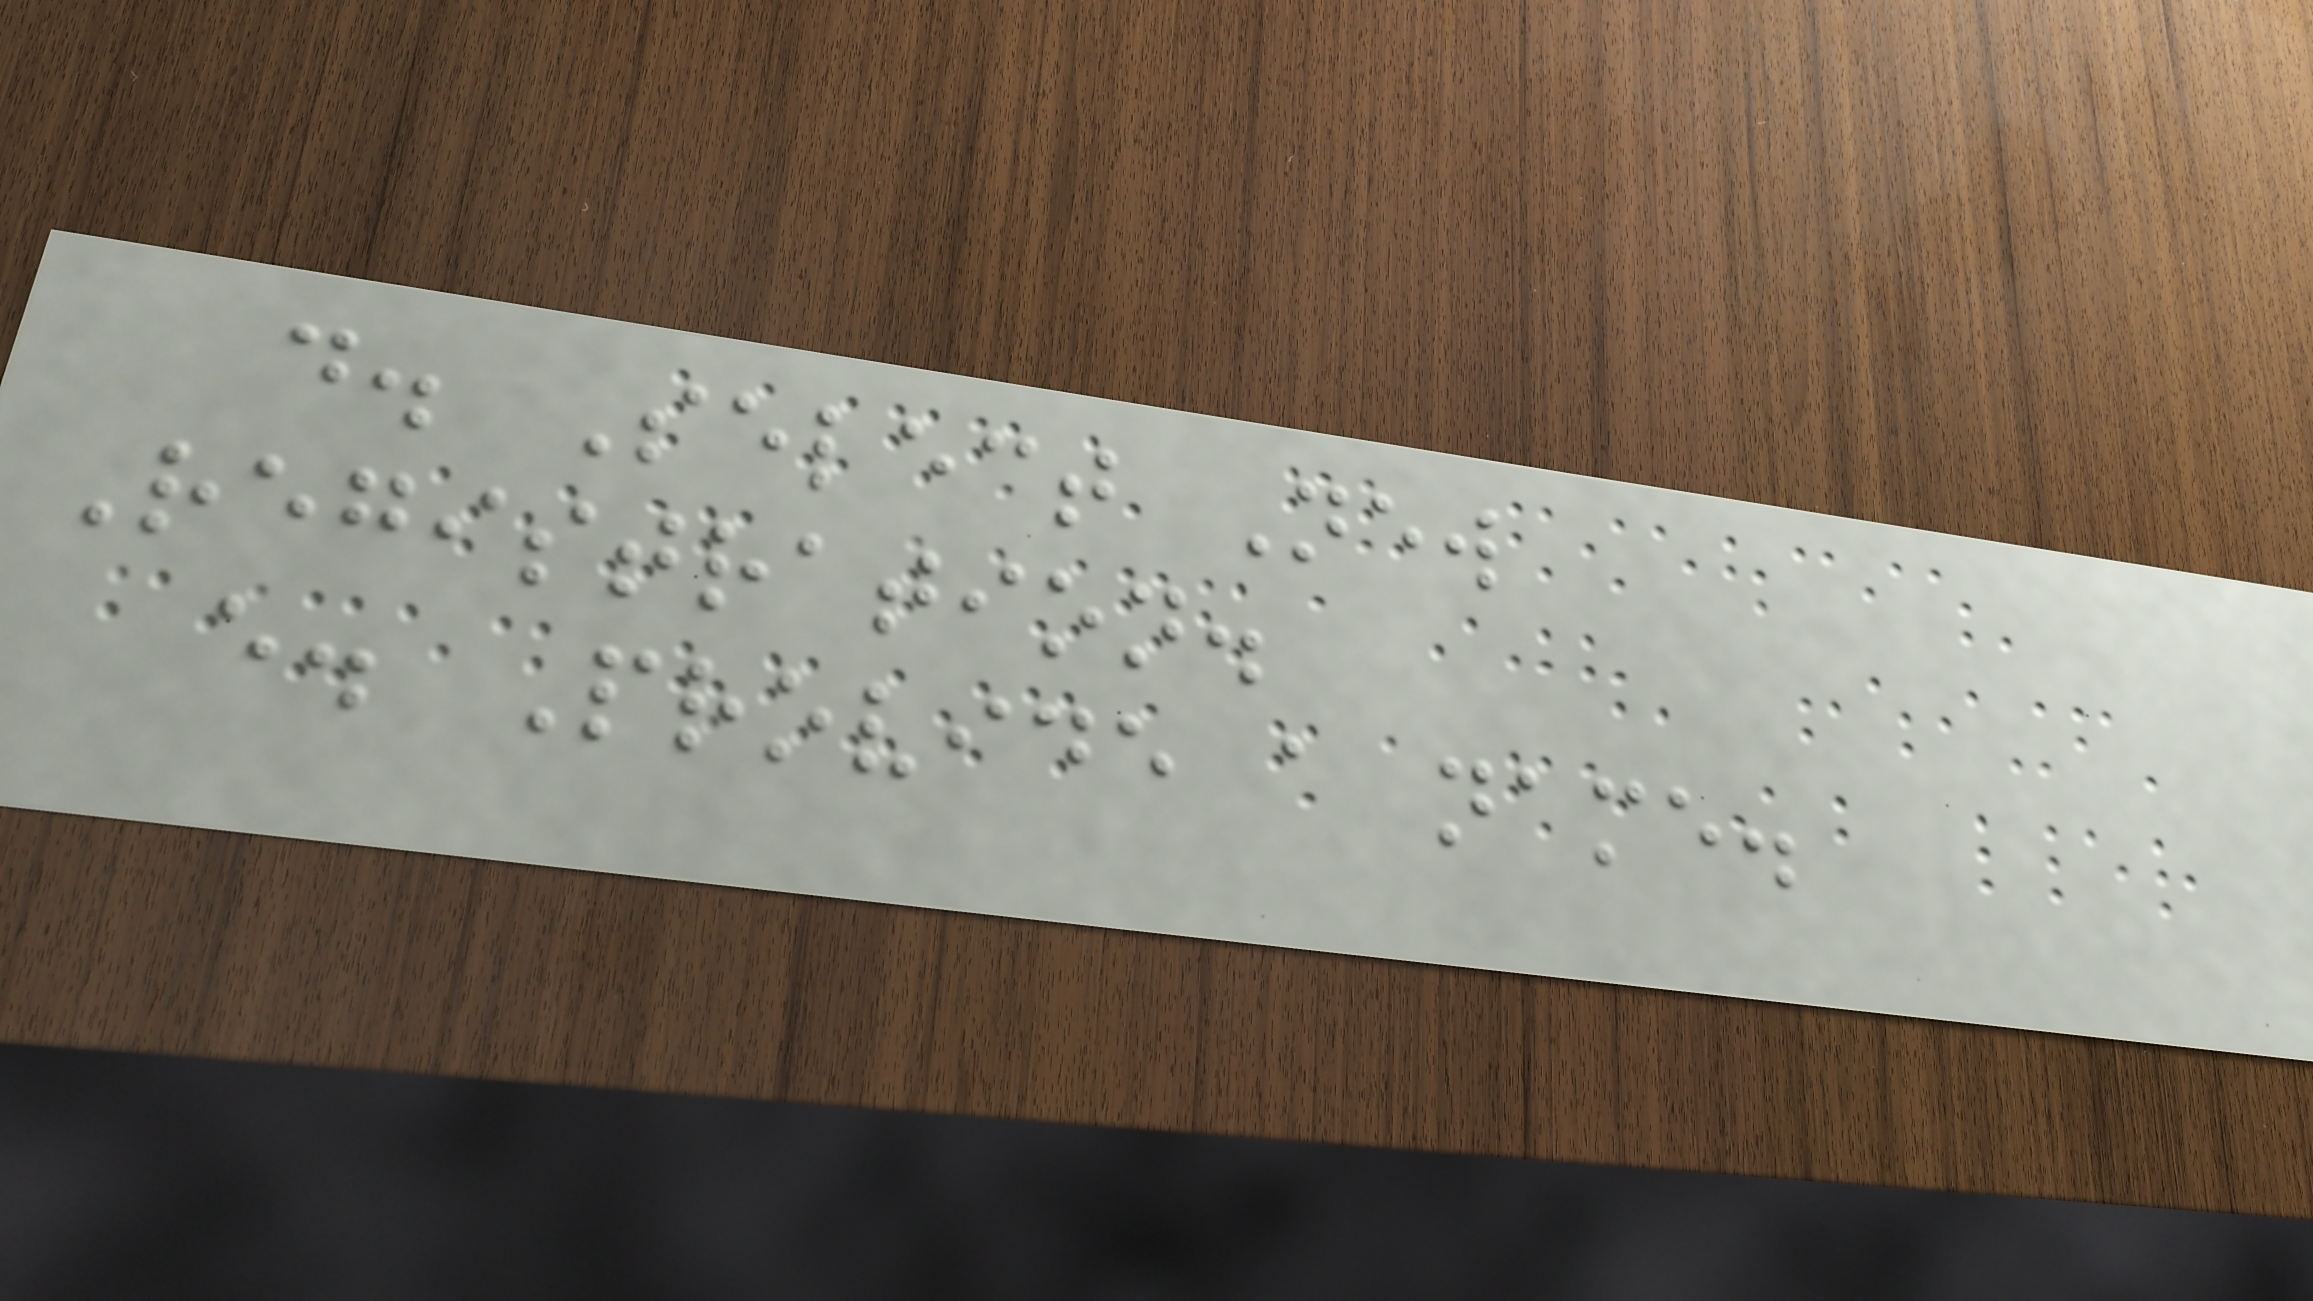d. Select New
Registration.
e. Provide a name.
